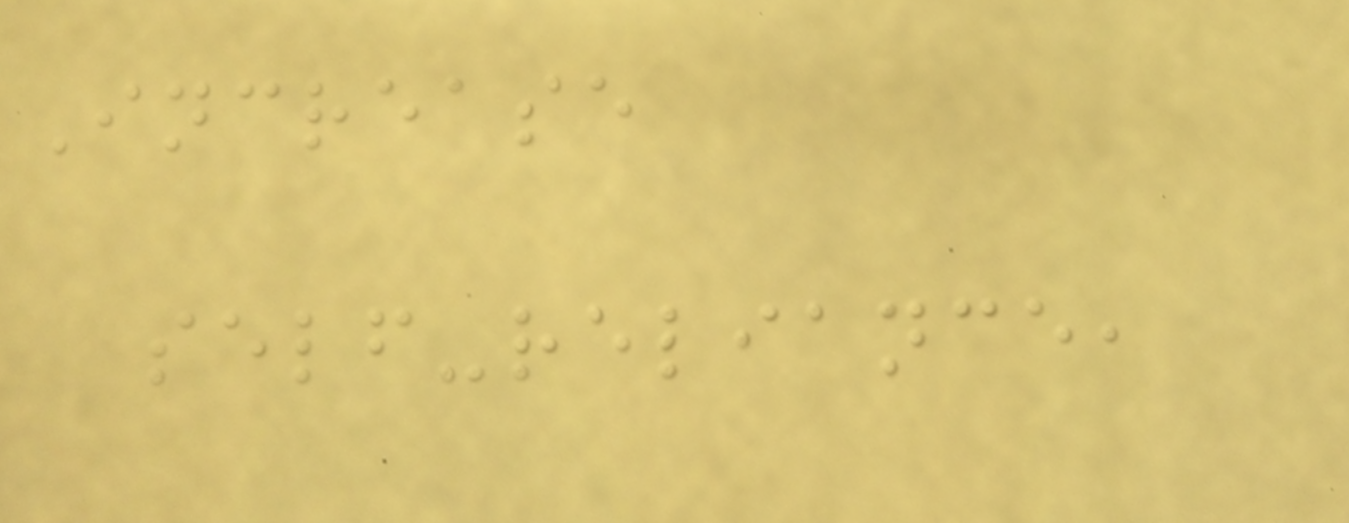Increase
self-reliance,
